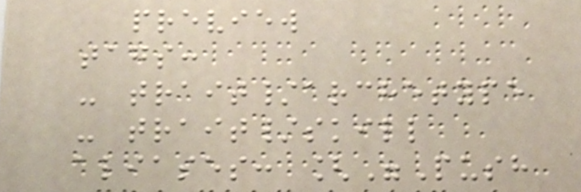preview
tags:
- trait/archetype
- trait/skill
aliases: ["Push
